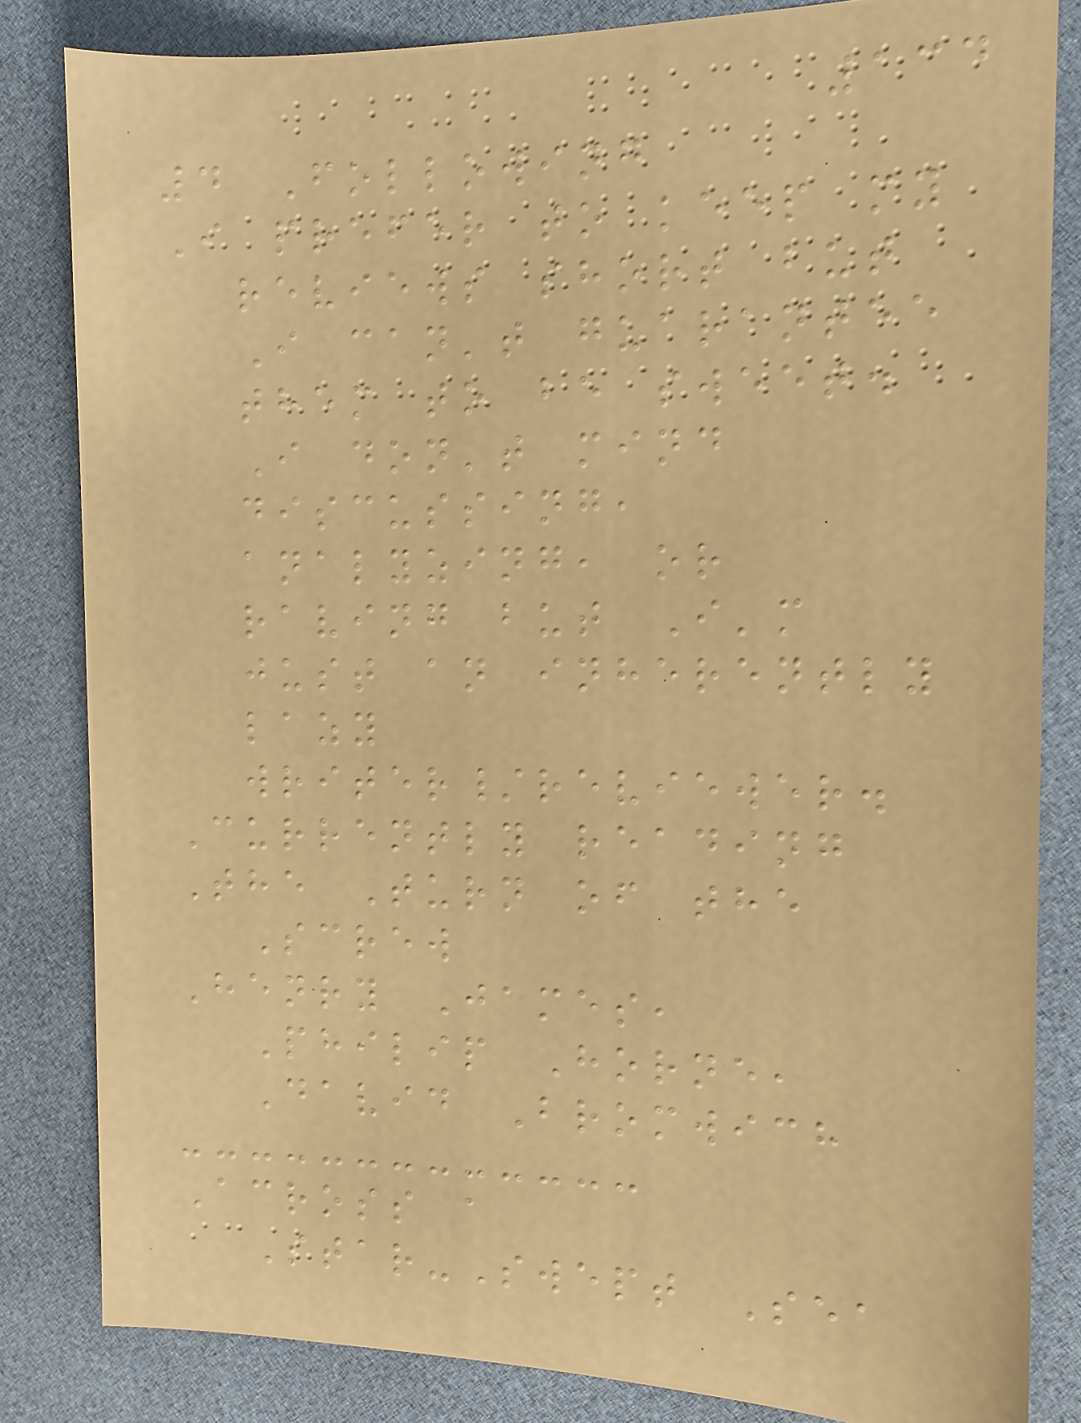134
4 Following
I prefer to keep my
reviews short but
I can't guarantee
them to be sweet.
I don't mind
discussing,
analyzing, or
raving but I'm
just an inherently
lazy
writer/reviewer.
Currently reading
The Turn of the
Screw
Henry James,
Philip Horne,
David Bromwich
Across a
Star-Swept Sea
